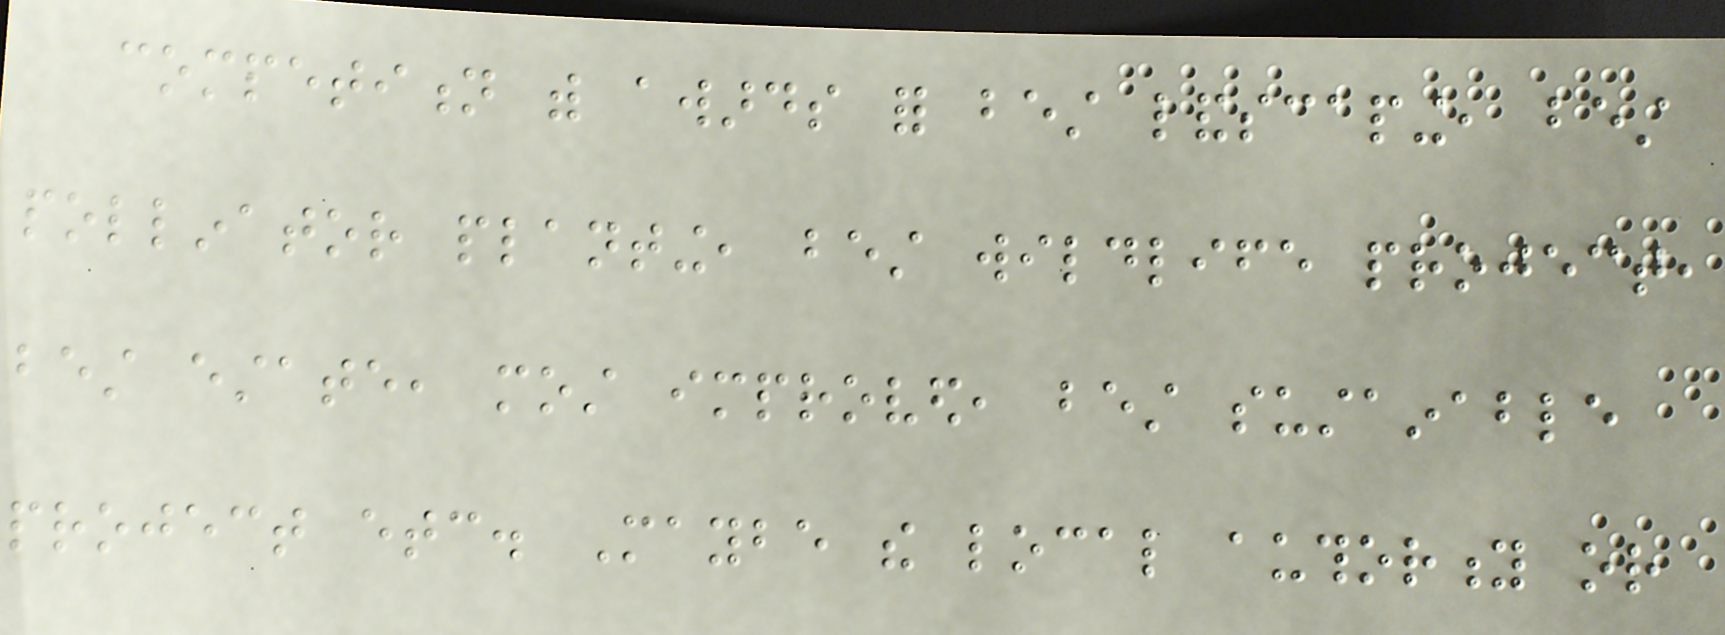competition with awards for best landscaping, best
pollinator planting, best wildlife project,
best estate, most improved, best sustainable
project etc. Maybe the local authority or
